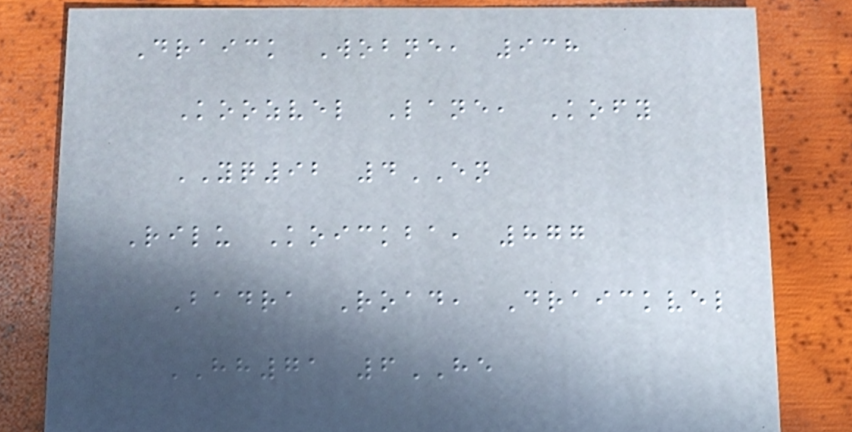Draick Wobne, 938
Koozvel Lane, Kofy
YQ92 4EN
Rilu Koickba, 877
Badra Road, Draickvel
HH71 6HE
